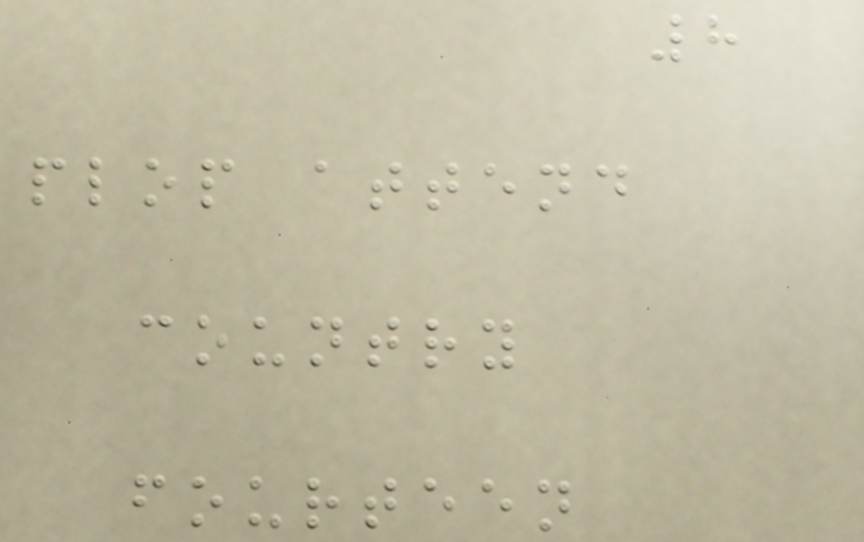8
plop attend
country
fourteen
